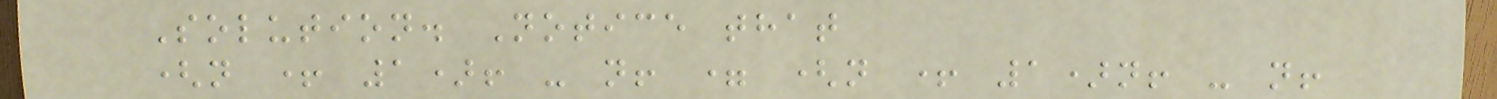Solution. Notice that
(n + 1)! - n! = (n + 1)n! - n!
